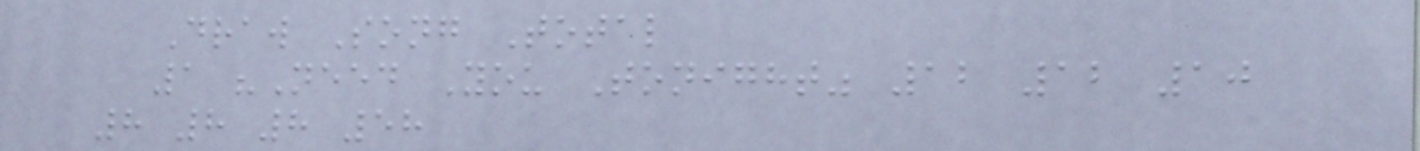Draw Song Total
1 "Need You Tonight" 12 12 10
8 8 8 58
